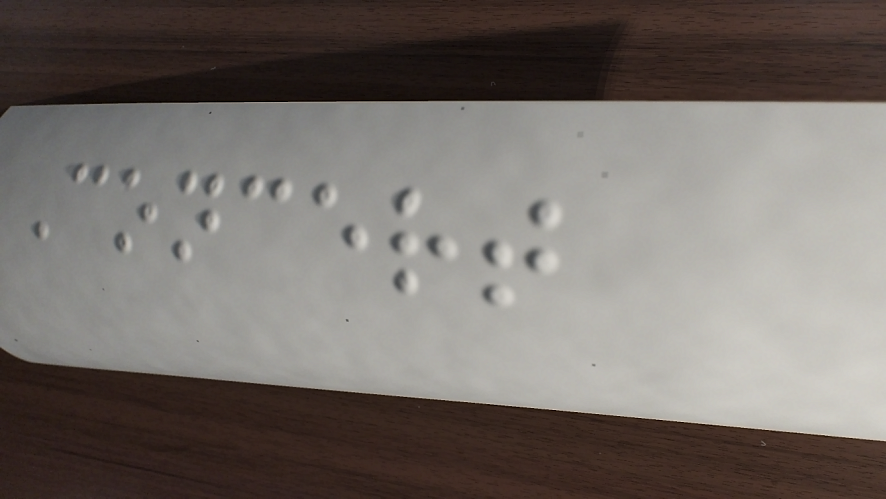Concert
